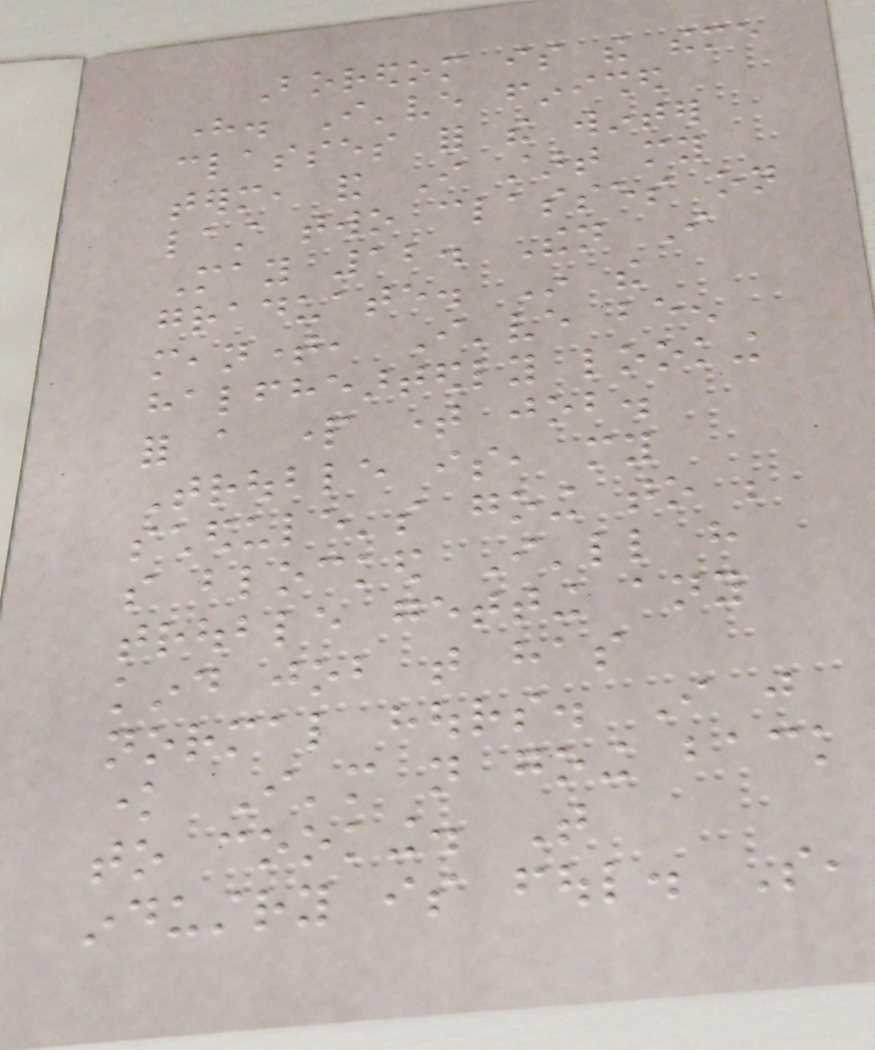Boredom is the theme
here. I've finished
classes for the winter
term, and I start my
last two classes on
May 12. Then I
graduate. In the
meantime, I've been
halfheartedly looking
for a part time job.
Trouble is, my
schedule's going to be
so blocked I'll have
trouble getting any
kind job that has
normal hours. I just
know I'm not going back
to cooking. That
industry is foul. So,
